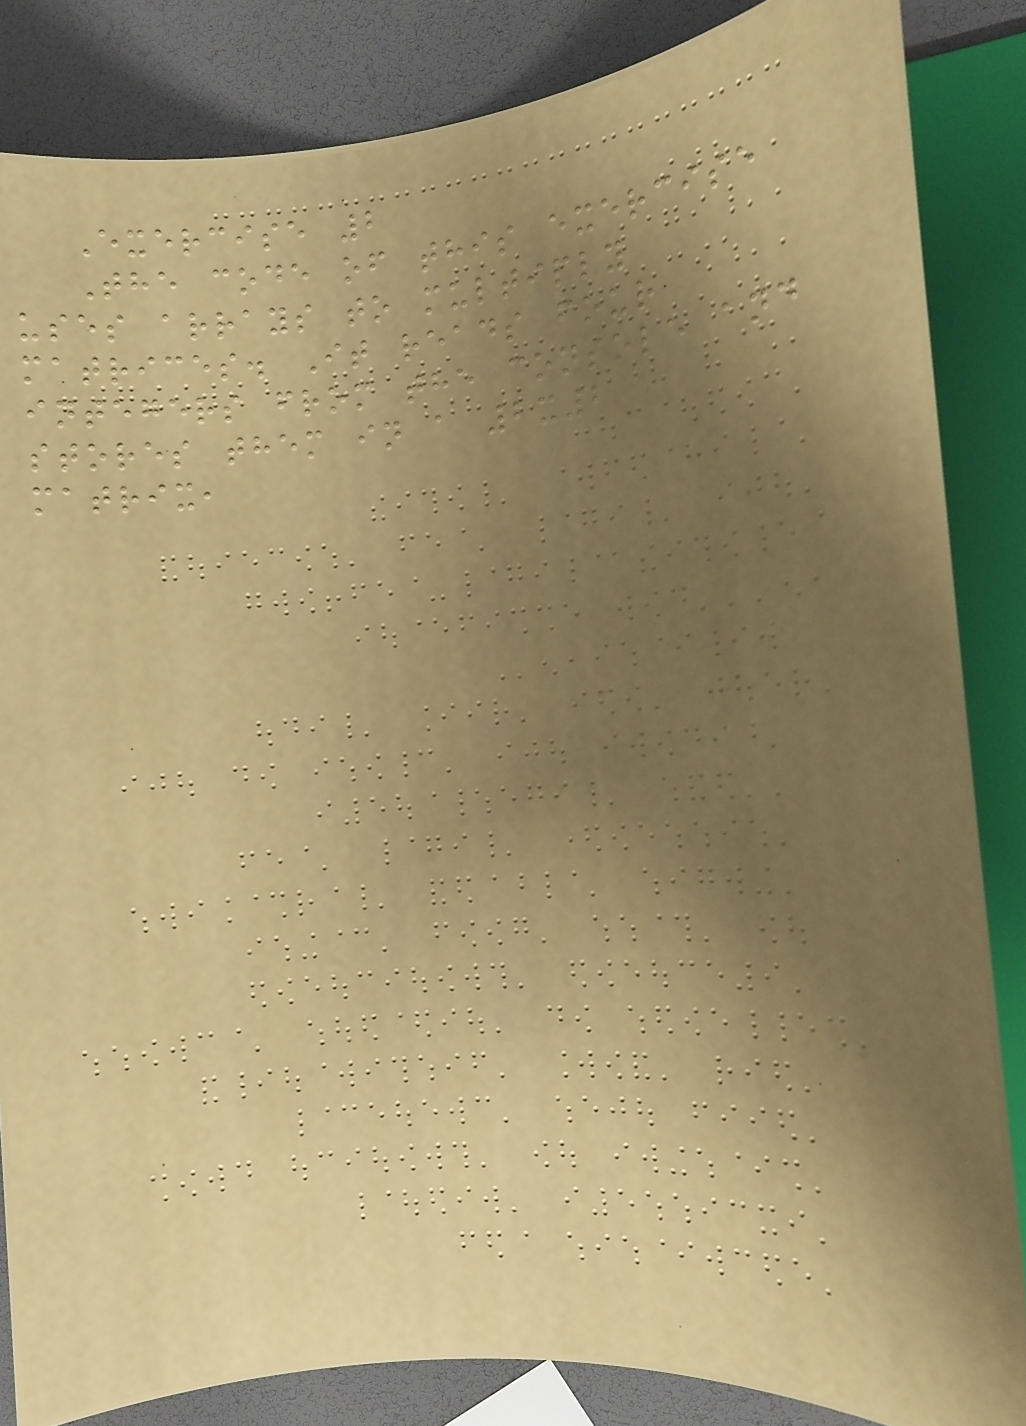Exercise 2
The code of this exercise
uses arrays to multiply
matrices. It reads four
integers from the console and
stores them in a 2x2
matrix,
